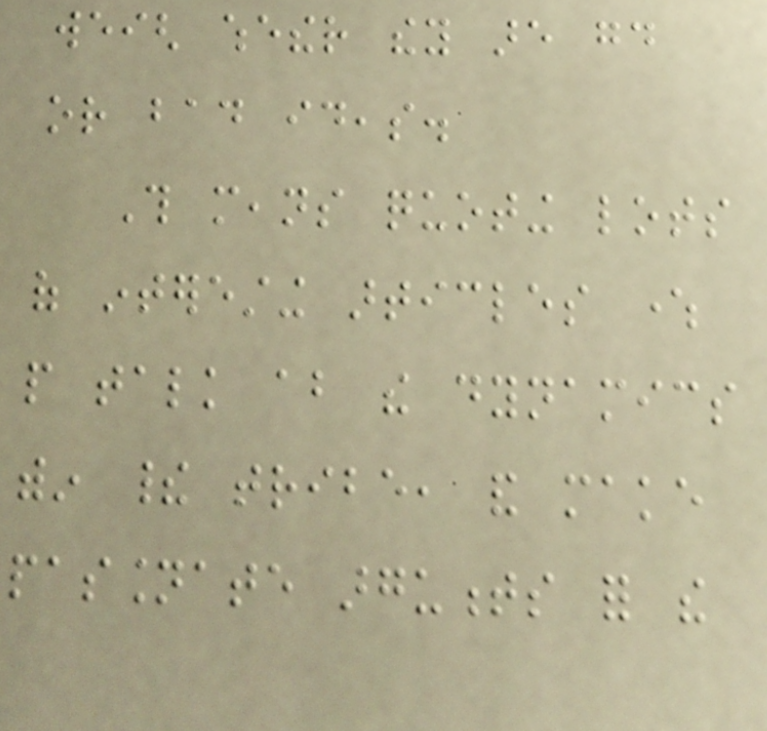weigh whether they are good
or bad ideas.
This means quoting lots
of interesting articles where
people talk about the dynamics
within their tribe, and make
passionate arguments for the
